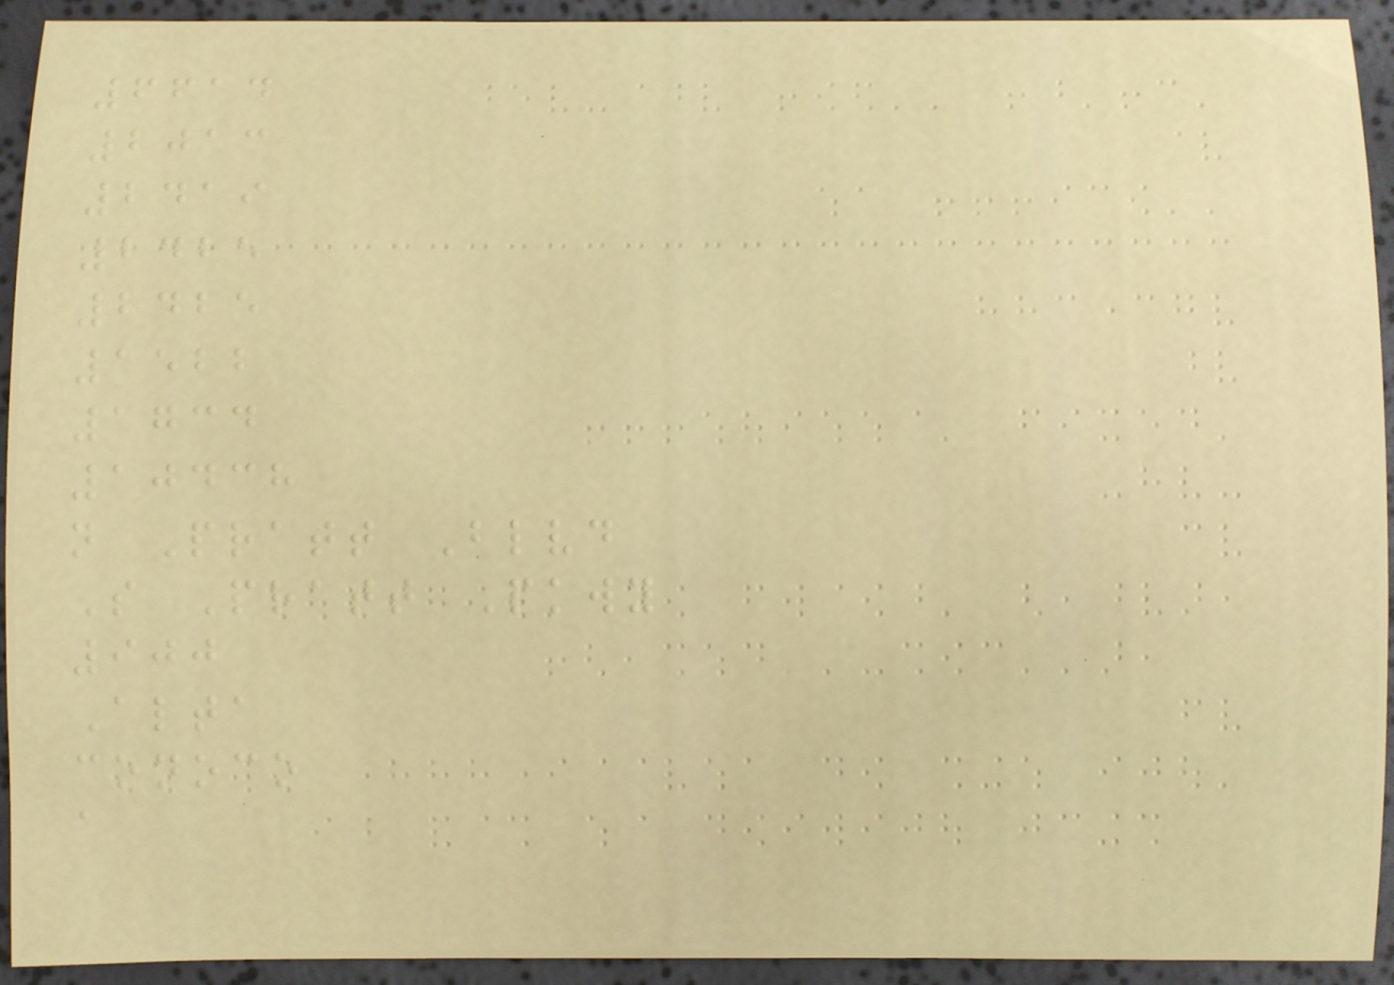6614
2013
2419
2425
2425
1522
1734
10438
n Pratt Blvd
S Pratt Pkwy
900
Alta
conoco
a
